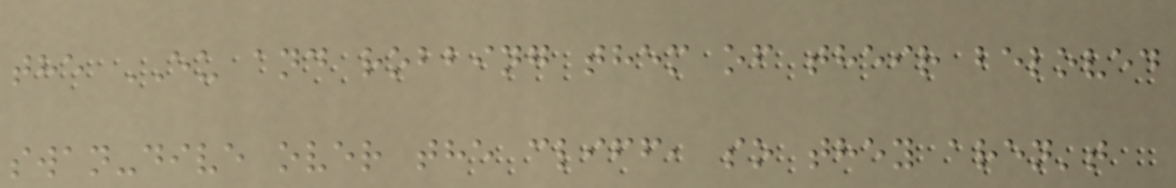the EU and robbing them of their beloved
swan-dive over the cliff, so they aren't
